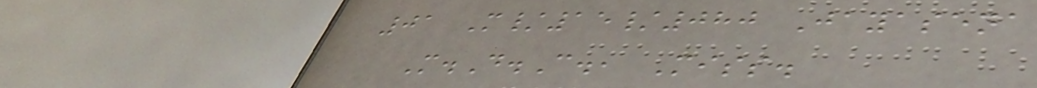01 M/15/080 Jayasena
M.D.C., Miss.
